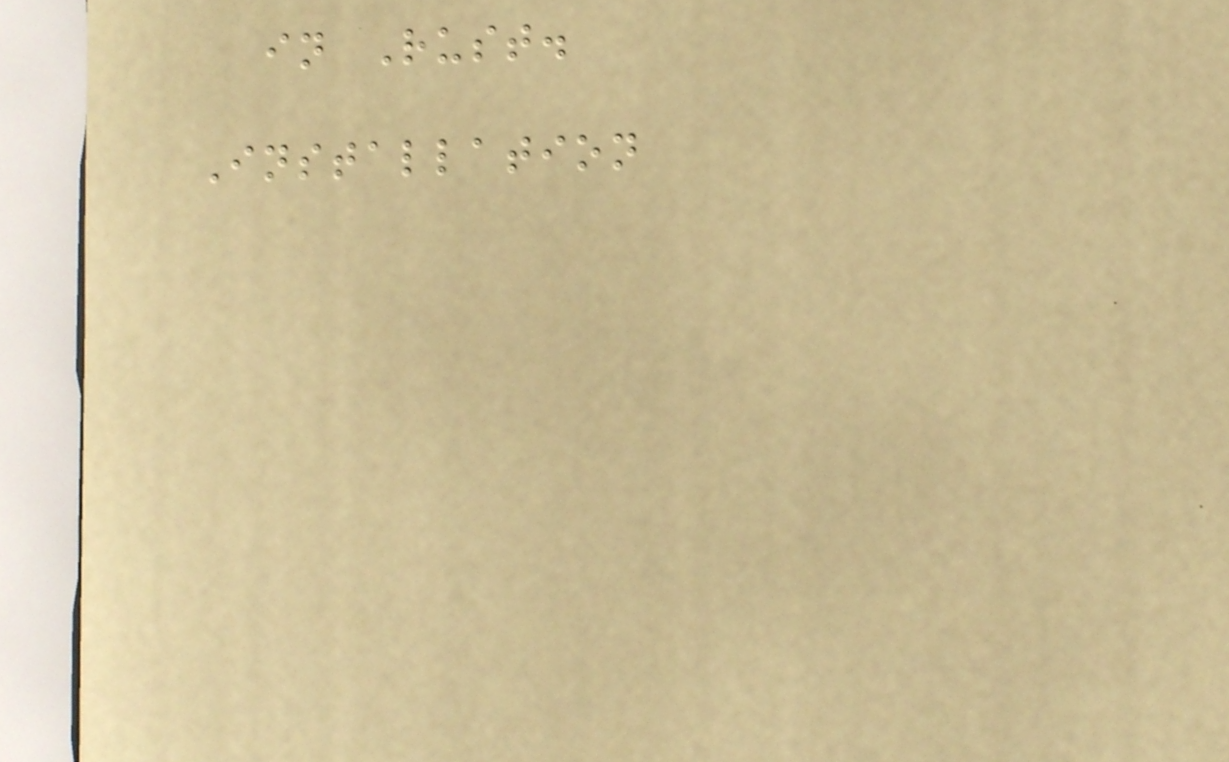in Rust.
Installation
